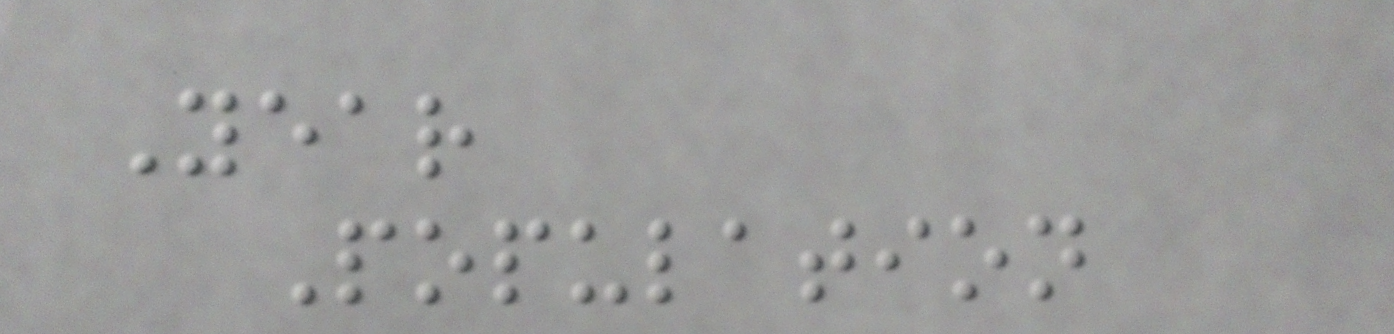Year
Population
